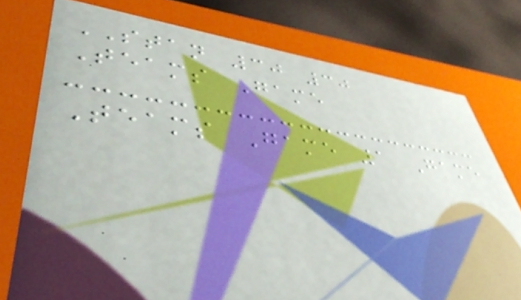STAN 30 30
Teams Game
Teams Game 1 Game
